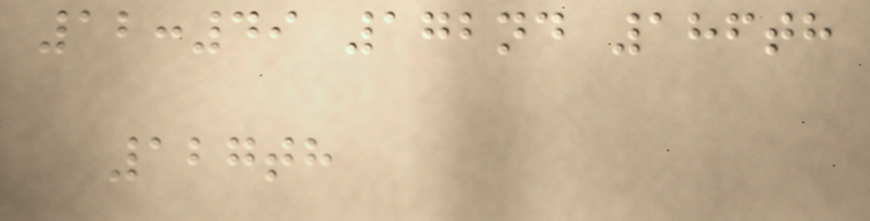12:49 172nd 186th
127th
